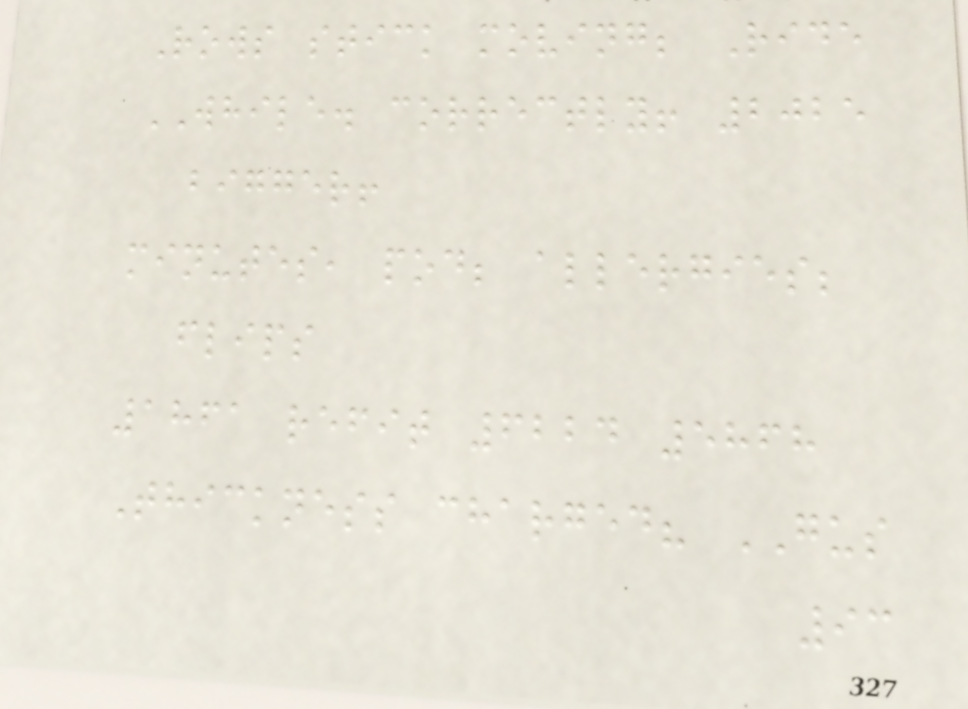Rows stick moving; Ride
WHILE. correctly! 2025
bigger!
minutes, pod; allergies;
flips
1861 refit 6224 5868
Thickness charged? GUS
93
